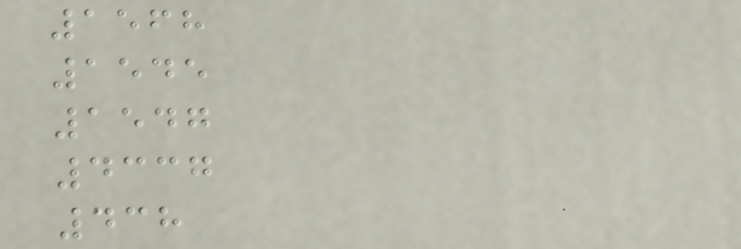1568
1545
1547
4337
438
